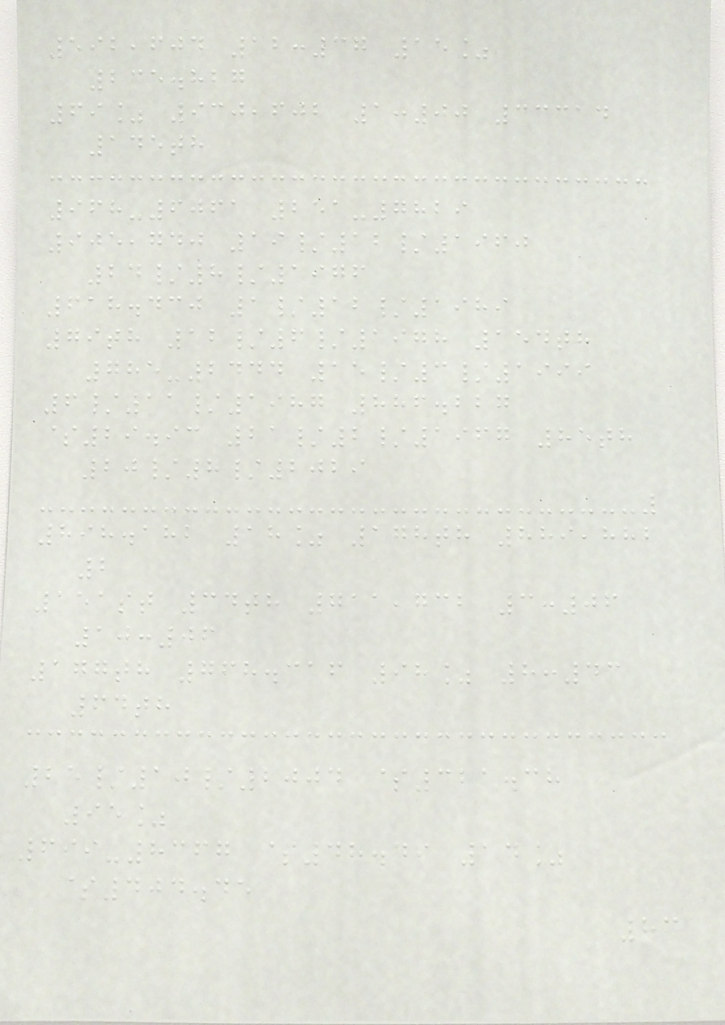592,604 12:37 15%
235.827
69% 930,602 1:00 33314
145th
968-6061 251-7829
905,740 19/12/1960
24/8/1976
618.430 1/12/1989
79th 12/6/1978 154th
785-2444 15/3/1999
6/11/1987 886.227
$29.93 21/2/1967 85th
20/8/2029
898.182 18% 178th 889,882
2
151st 34th 711,732 3:06
10:06
177th 768.316 98% 8:43
64th
25/10/2004 $321.38
95%
699-8367 $48.49 14%
$404.45
83
